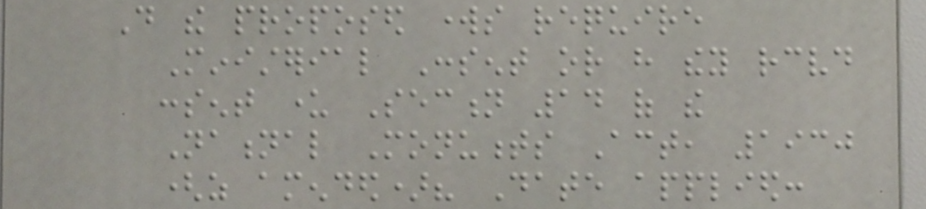Do the proposed works require
Ministerial Consent or have they received
consent under Section 14 of the
National Monuments Act, 1930
(as amended)? Date applied:
